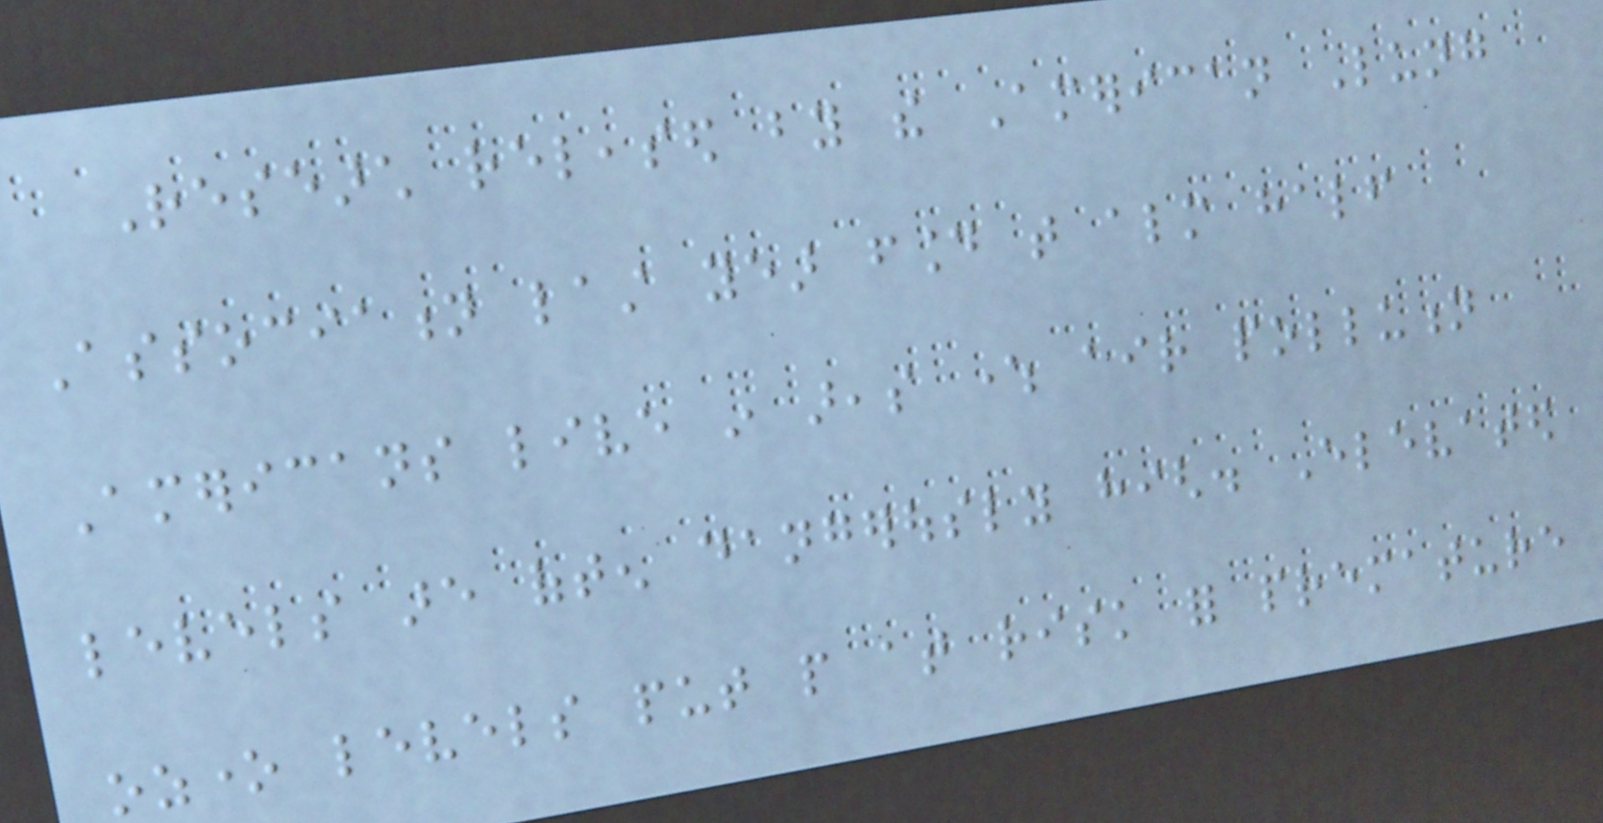Research released by the American Lung
Association last year found that almost half
Americans live in areas where air pollution
levels are often dangerously high. Elevated
ozone levels put people at risk for premature
